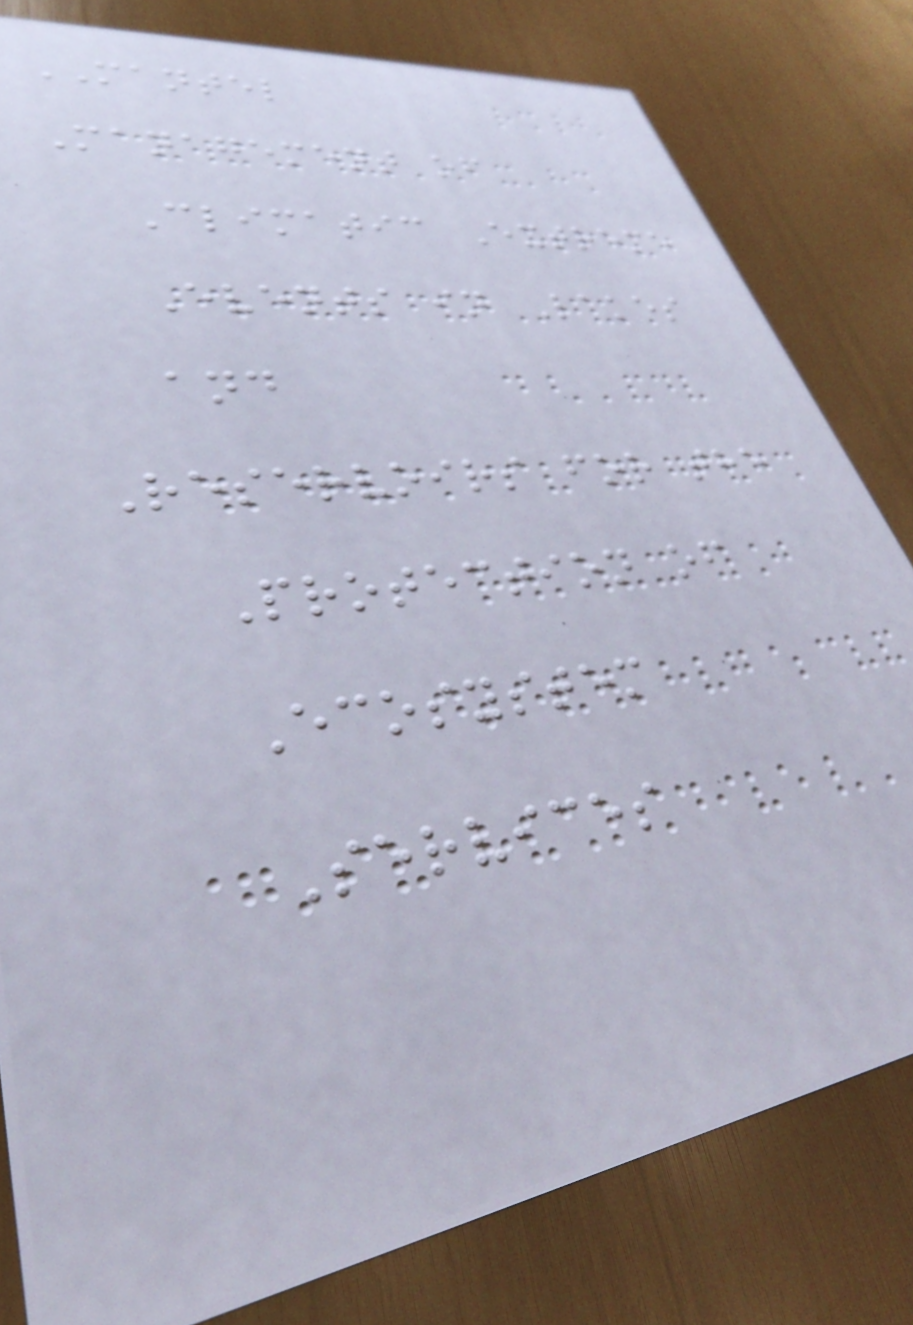MANTEL
Management of
Climatic Extreme
Events in Lakes
and
Reservoirs for the
Protection of
Ecosystem
Services
